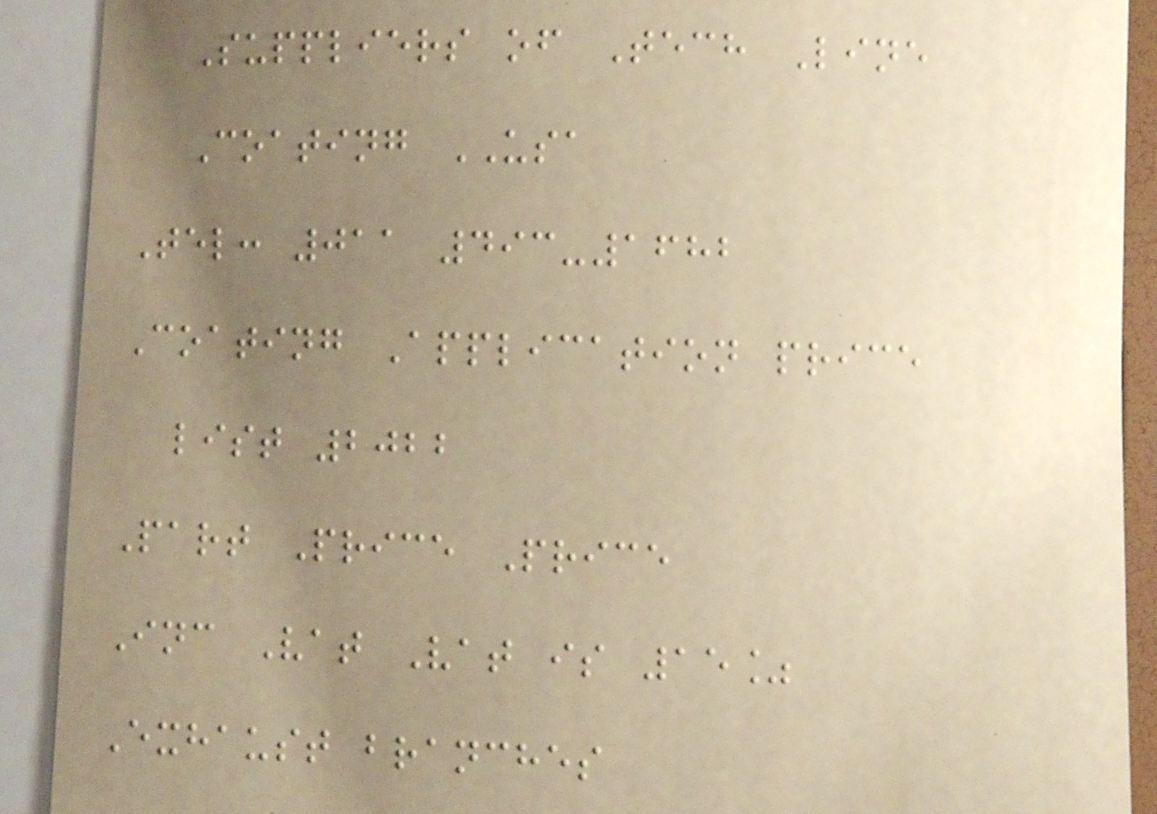Suppliers of Tech Line
Coating USA
Tel: 011 493-1682
Coating Application price
list 2022
Part Price Price
Inc Vat Vat is 15%
Exhaust branches
